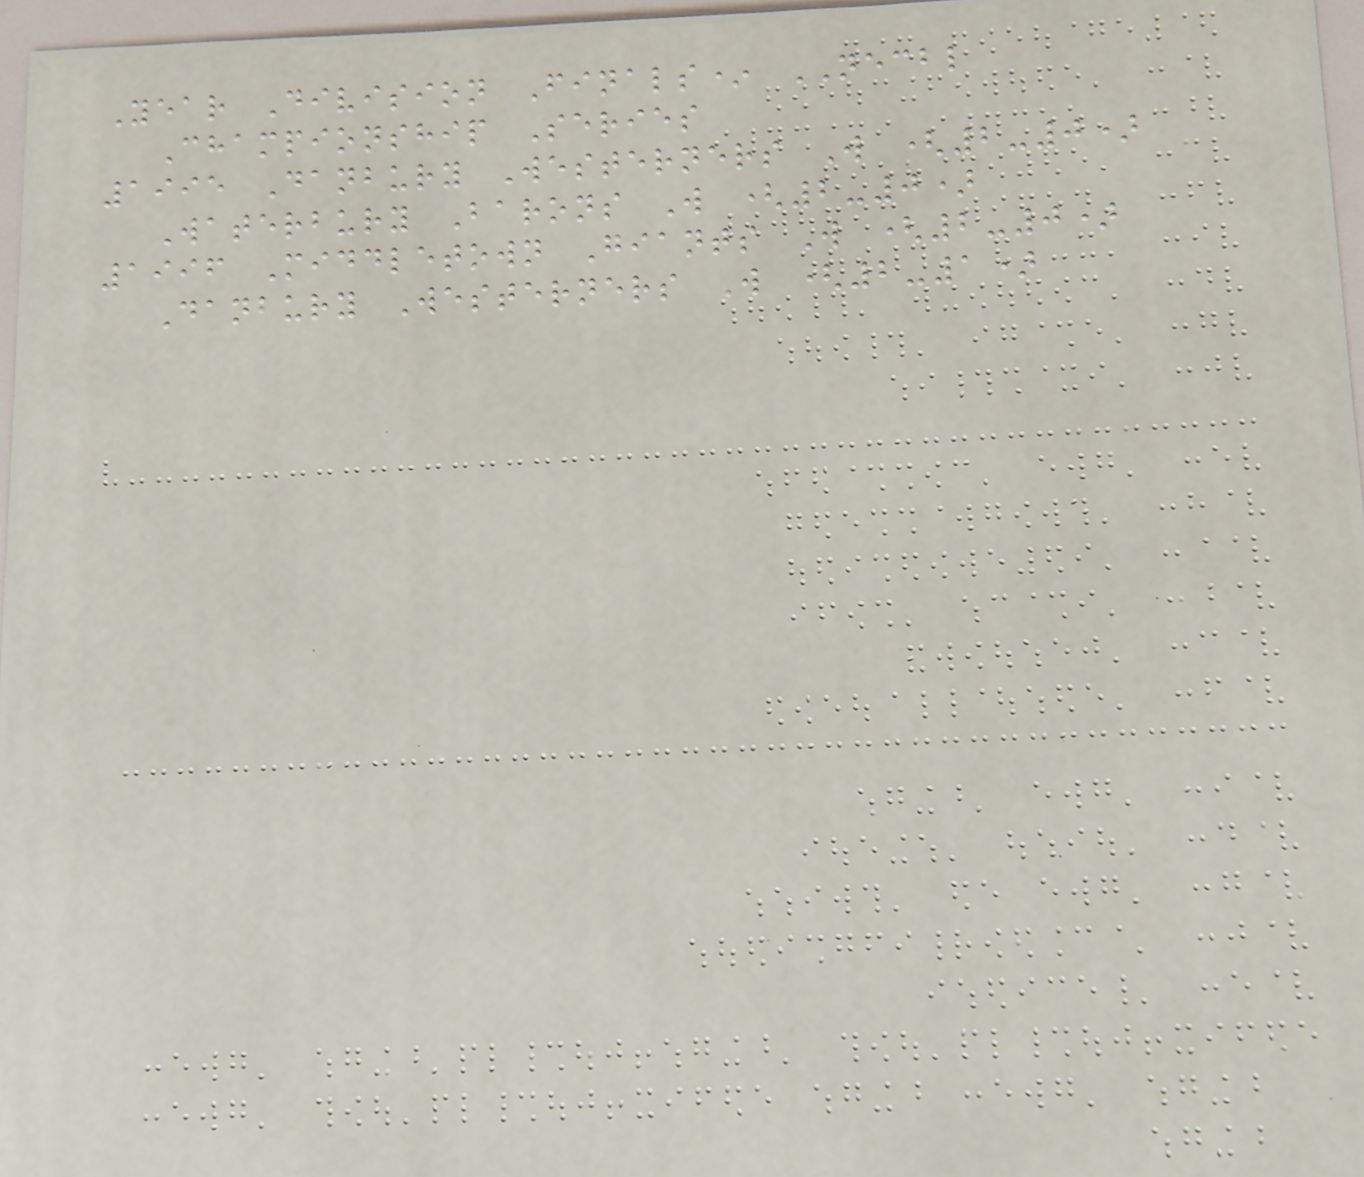Year Division Finals* NECBL
Championship Series
1995 Danbury Westerners W (2-0)
Waterbury Barons W (2-0)
1996 Middletown Giants W (2-0)
Danbury Westerners W (2-1)
